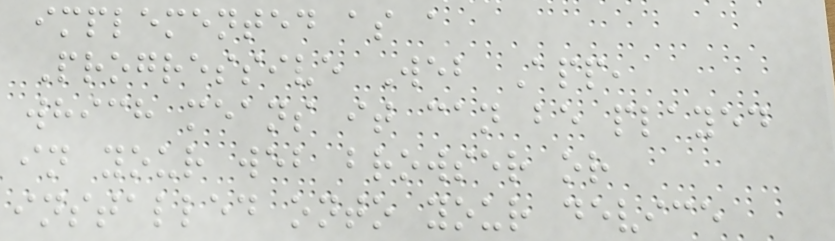implemented as a
Progressive Web App,
which means it can be played
in your web browser or
installed onto your device
